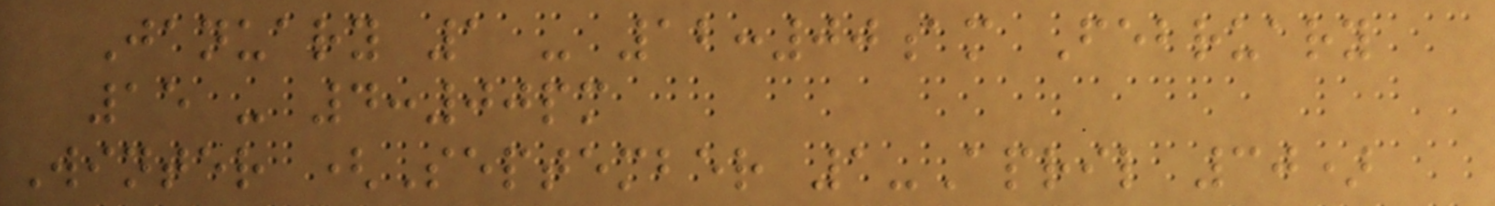January 1 - 12:00am February
15 - 4:00pm
Winter (September 1-April 30)
